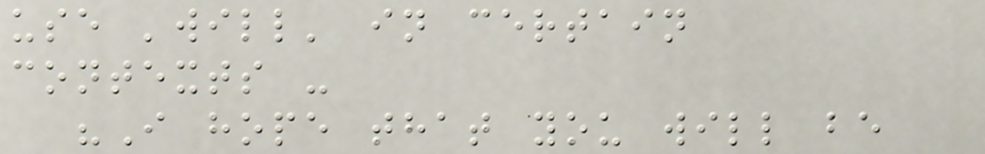use 'will' in certain
contexts -
"I hope that you will be
